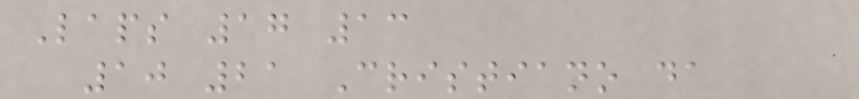Laps 17 13
10 21 Cristiano da
